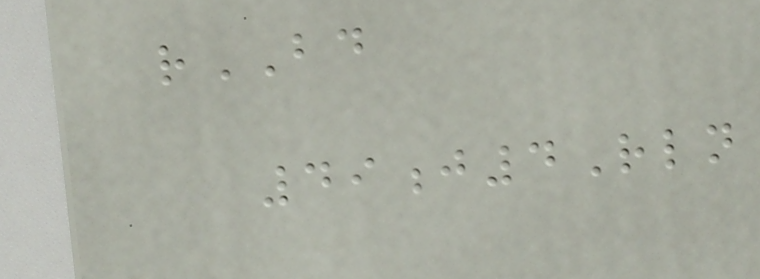rBD
49j4Rln
